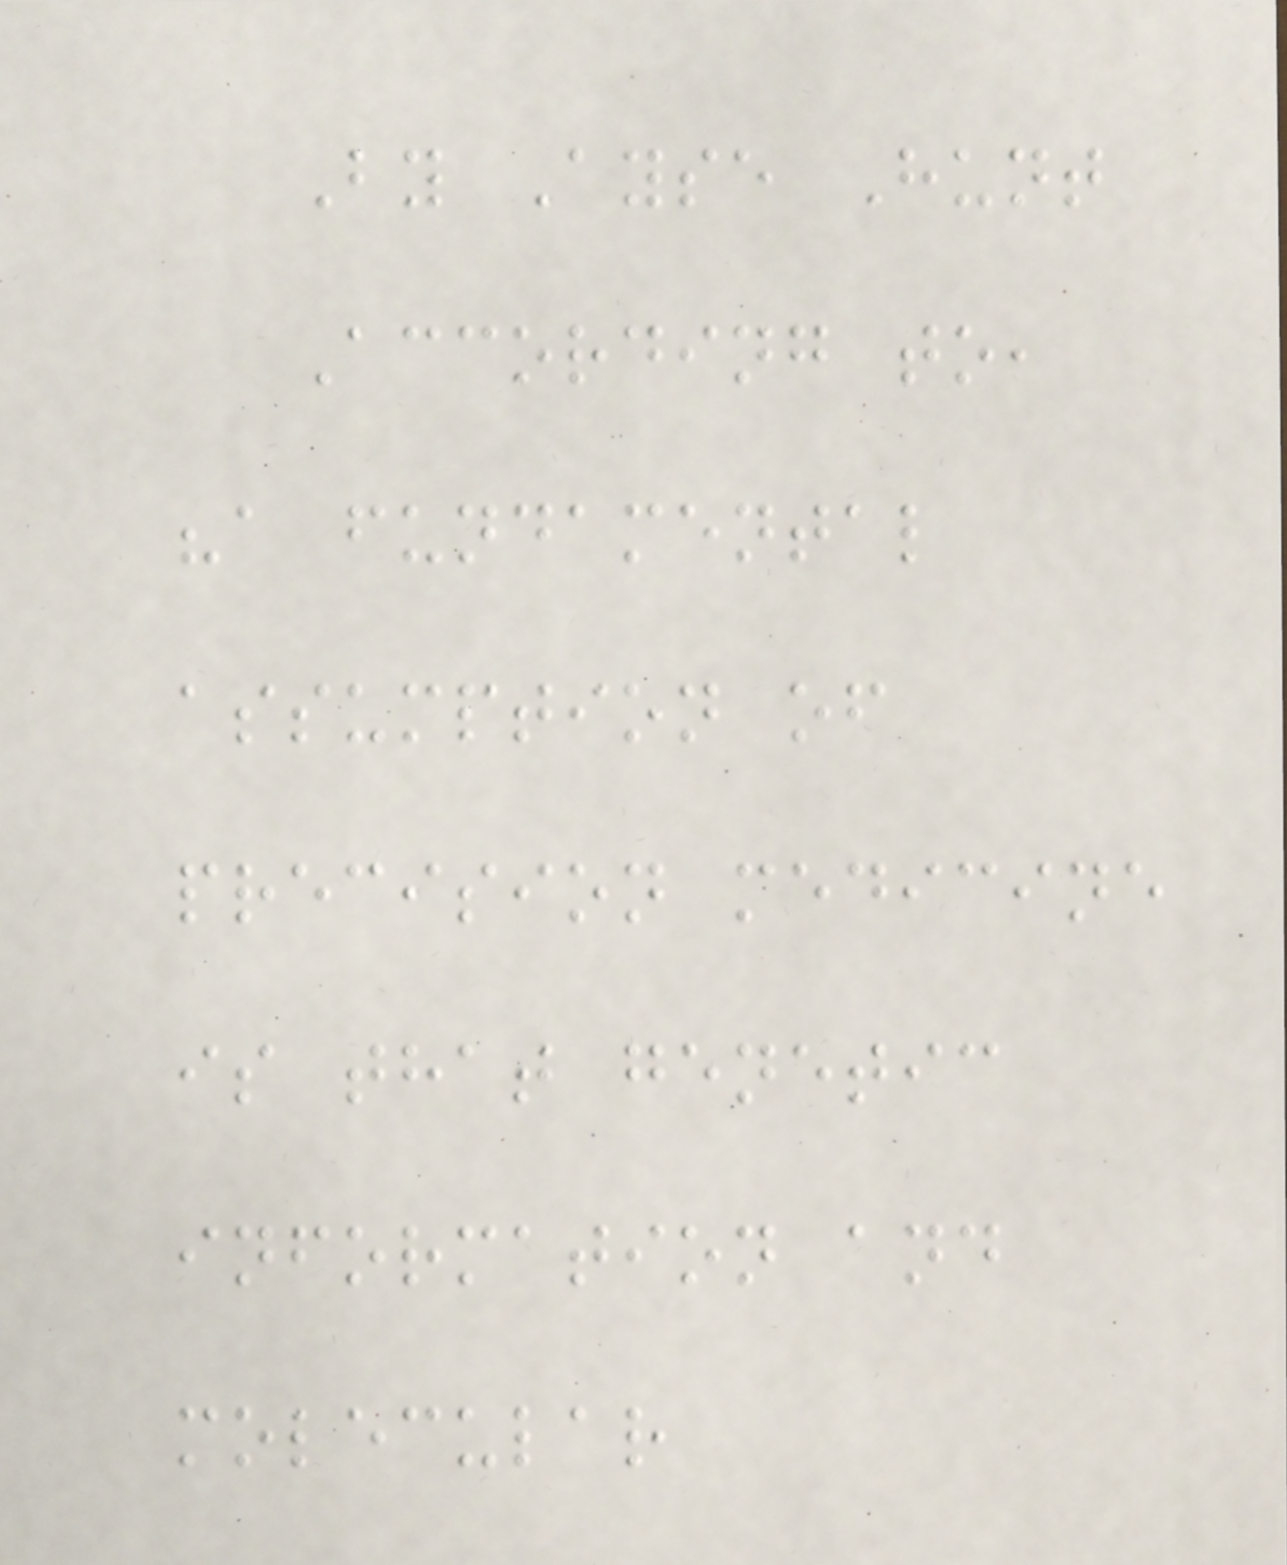By Ayse Hunt
According to,
"a fundamental
assumption of
precision medicine
is that genetic
information and
molecular
